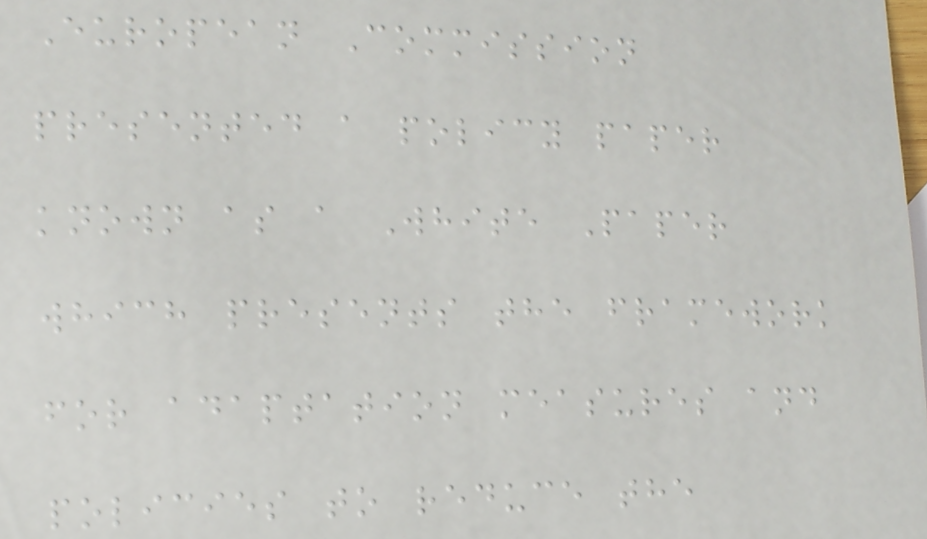European Commission
presented a policy paper
known as a White Paper
which presents the framework
for adaptation measures and
policies to reduce the
